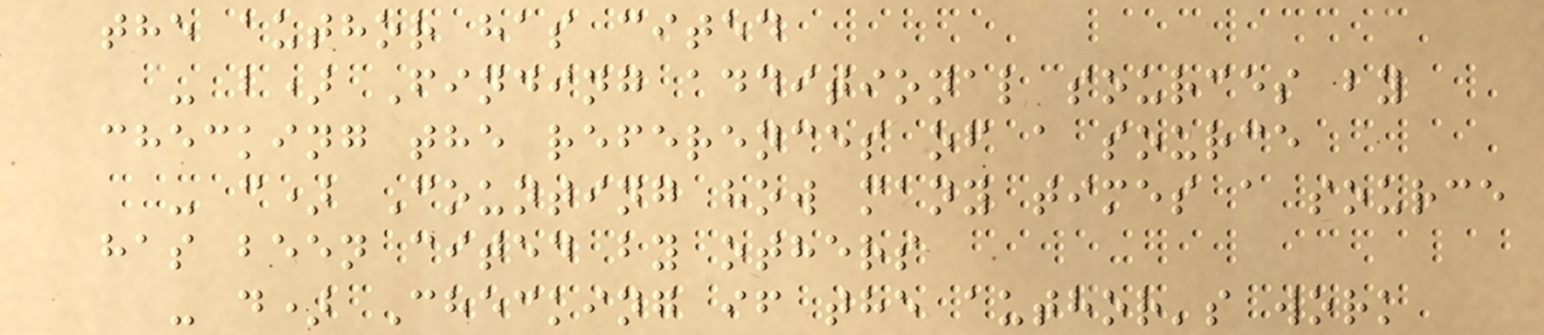the author has cited
- b) Finding additional sources by
checking the references of a source
- c) Counting how many times a source
has been cited by others
- d) Checking if the author's work
